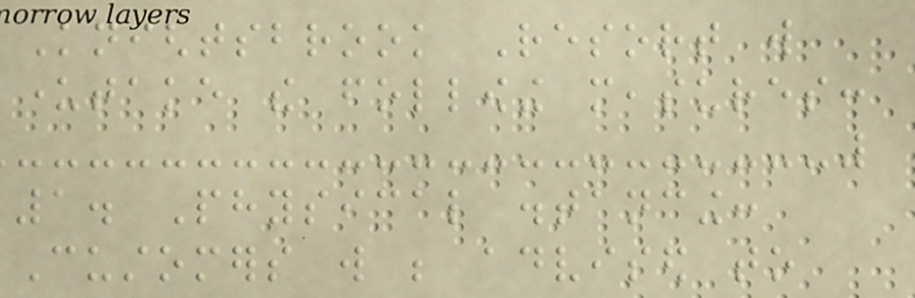Knightsbrook Resort will
undertake the following measures:
1. Physical distancing:
Customers will be advised to
